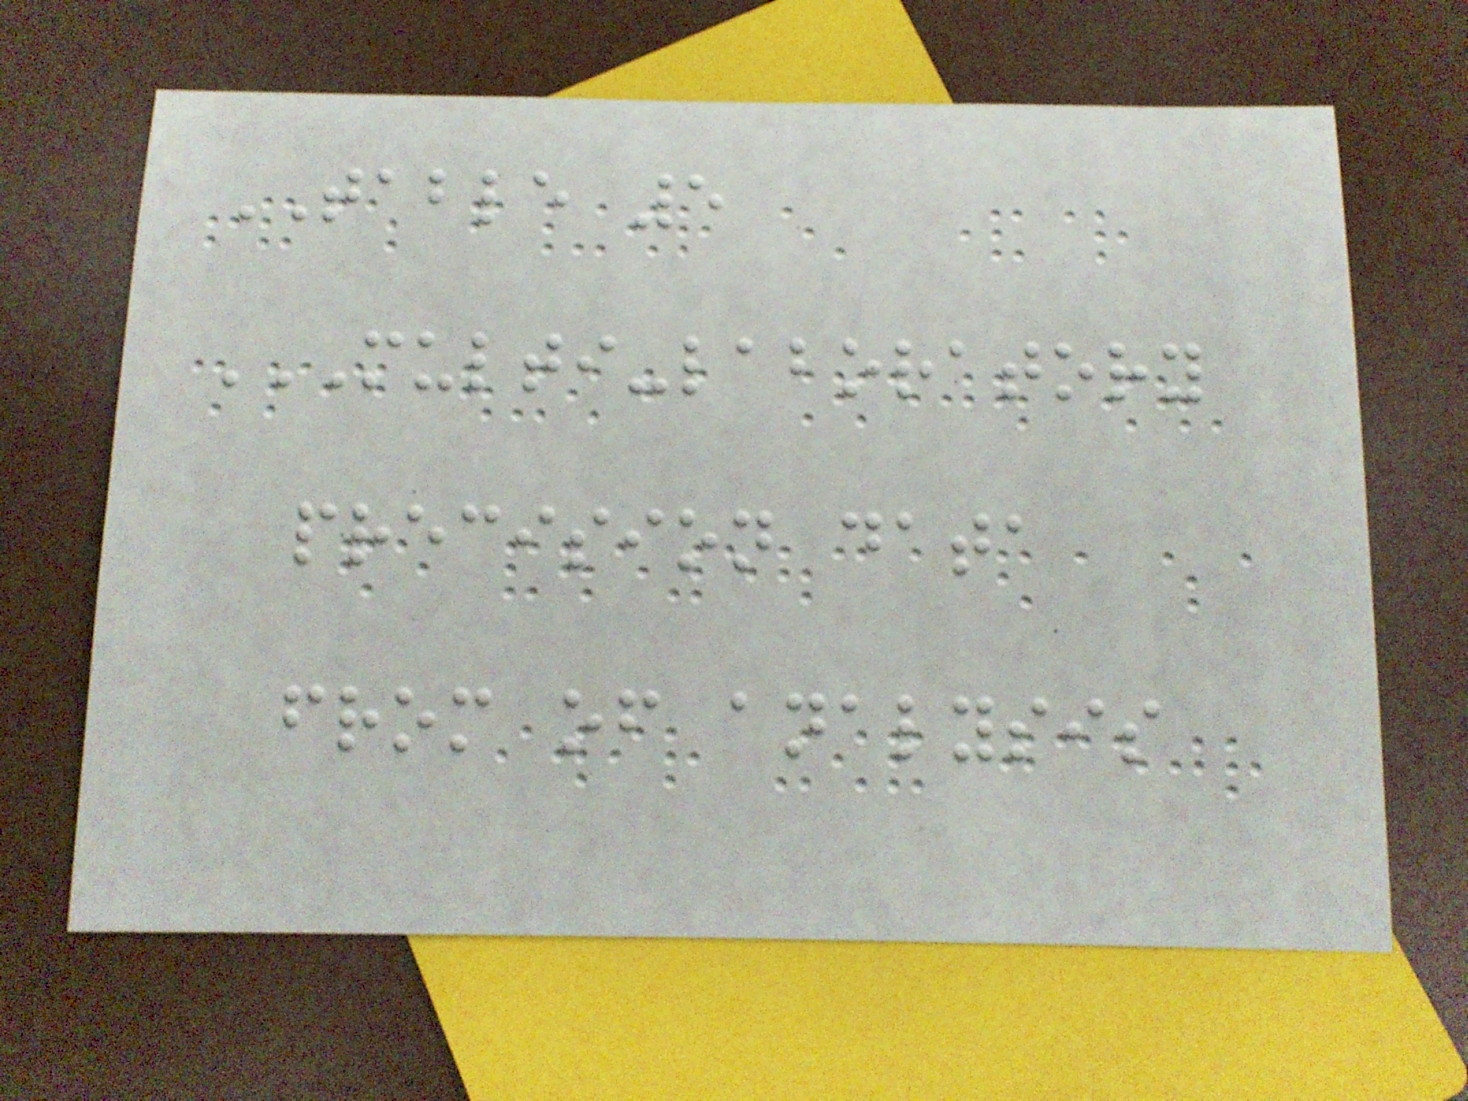TABLE 5
MULTI-LABORATORY
PRECISION DATA
FROM OF ANALYSIS
